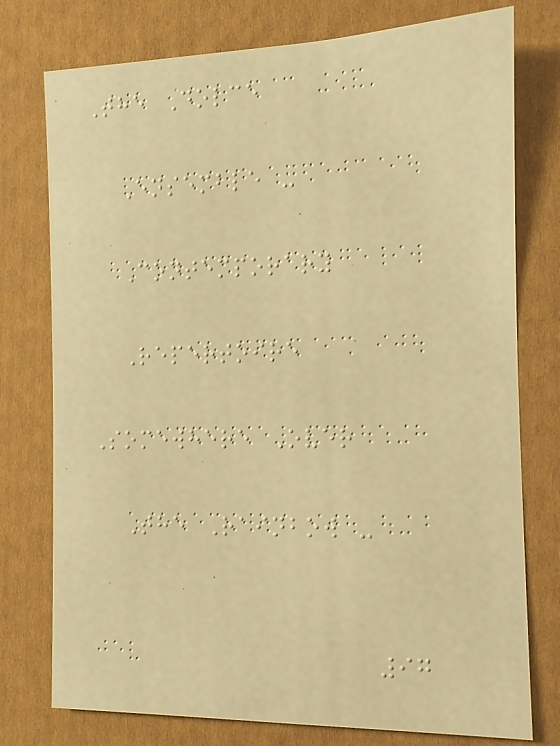The Dolce
Ensemble -
Contemporary
Repertoire
Somewhere Over
The Rainbow -
97
